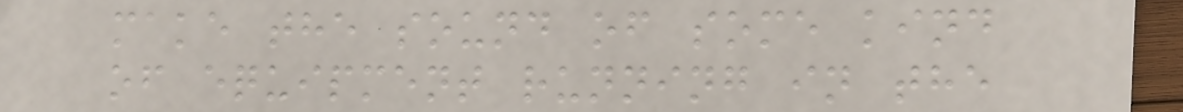make the sound of some kind
of equipment running in the
